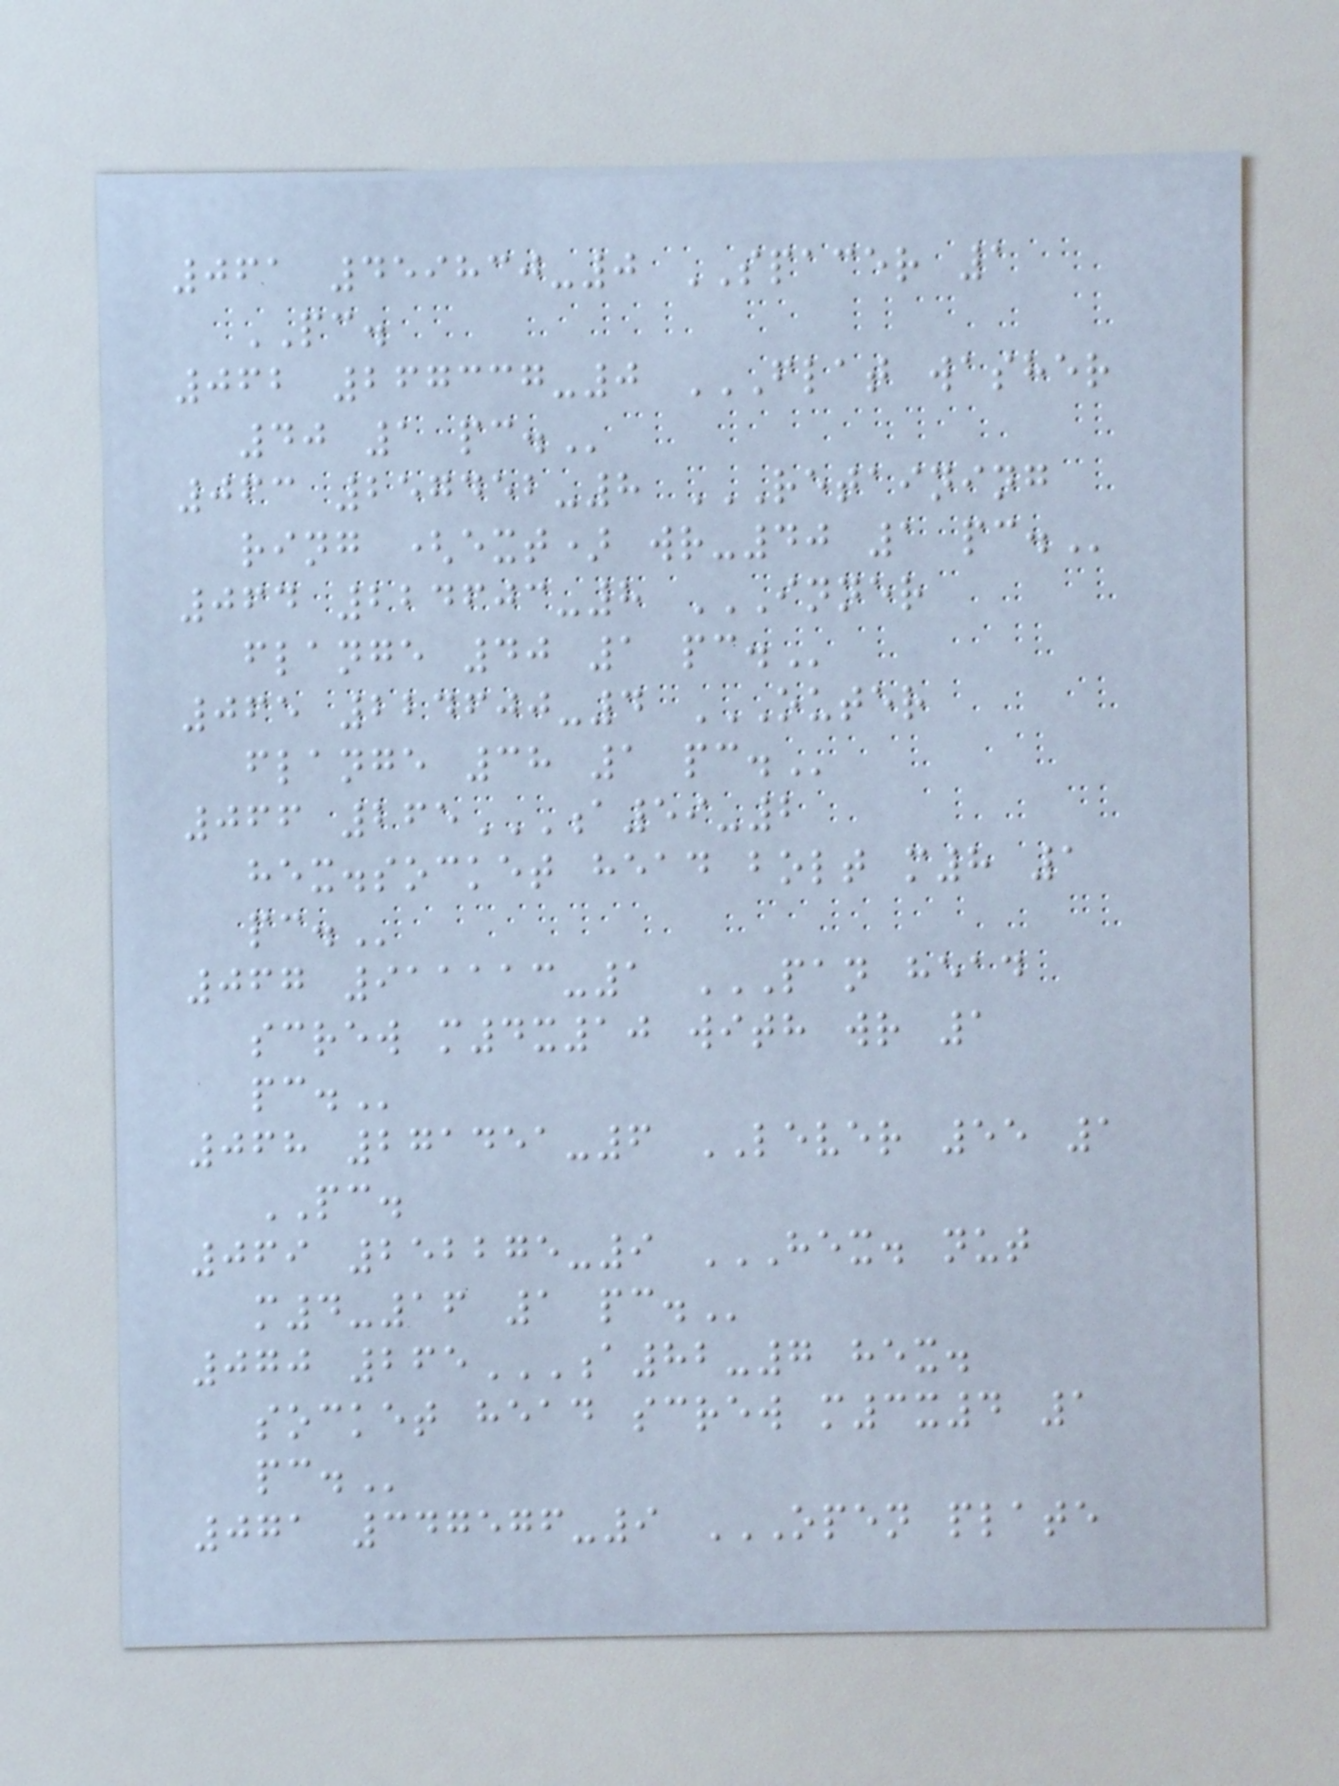061 459830-0 SPACER 1
PC.
062 267337-0 FLAT WASHER
40 1 PC.
063 257452-8 RETAINING
RING (EXT) WR-40 1 PC.
064 224603-8 INNER
FLANGE 40 1 PC.
065 224600-4 OUTER
FLANGE 38 1 PC.
066 265A59-2
HEX.SOCKET HEAD BOLT M8 1
PC.
067 911113-1 PAN HEAD
SCREW M4X10 WITH WR 1
PC.
068 271451-6 LEVER 55 1
PC.
069 252275-9 HEX. NUT
M4-16 1 PC.
070 265A82-7 HEX.
SOCKET HEAD SCREW M3X4 1
PC.
071 347576-9 OPEN PLATE
